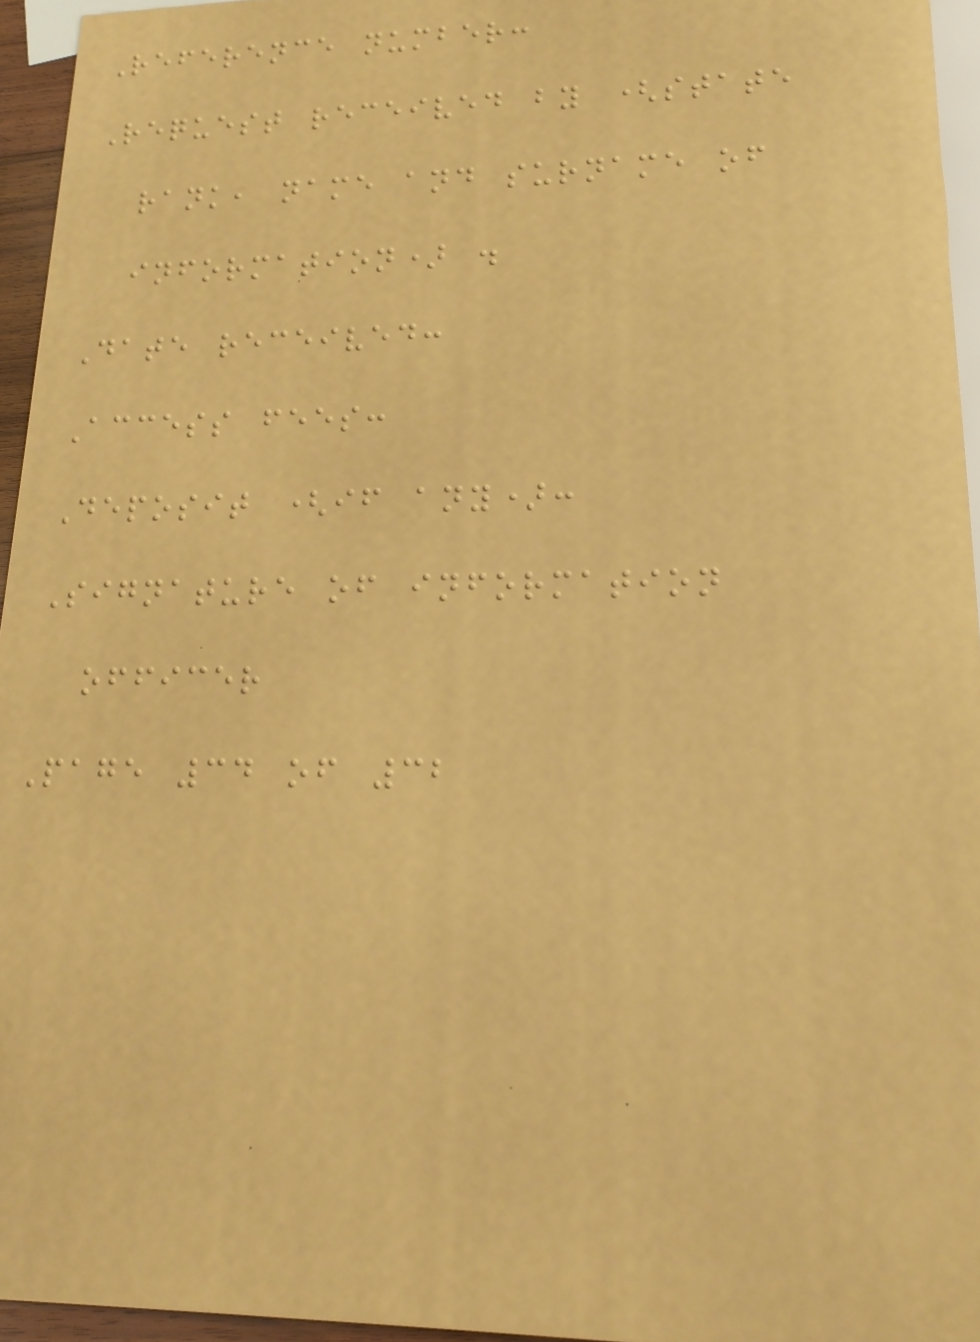Reference number:
Request received by (state
rank, name and surname of
information) .
Date received:
Access fees:
Deposit (if any):
Signature of information
officer
Page 34 of 32
